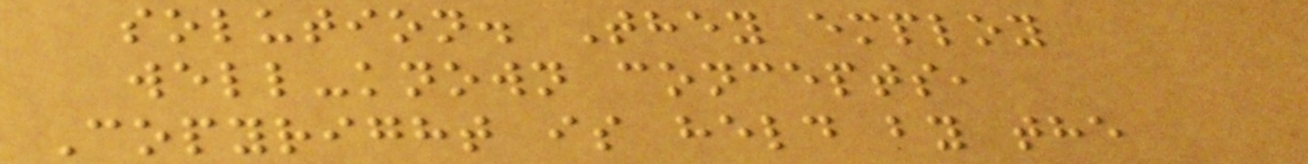solution. They employ
well-known concepts,
Copyright is held by the
